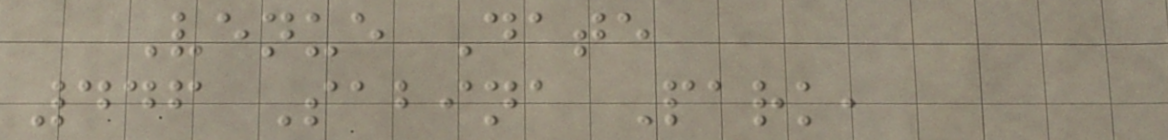Venue Date
446 Sabina Park,
